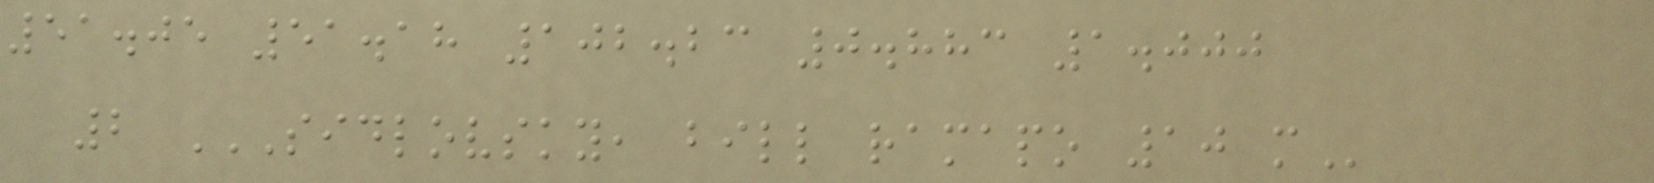51.05 51.18 102.23 0.883 1.000
2 SIDLOVSKY, BILL RAMAPO 10 M
